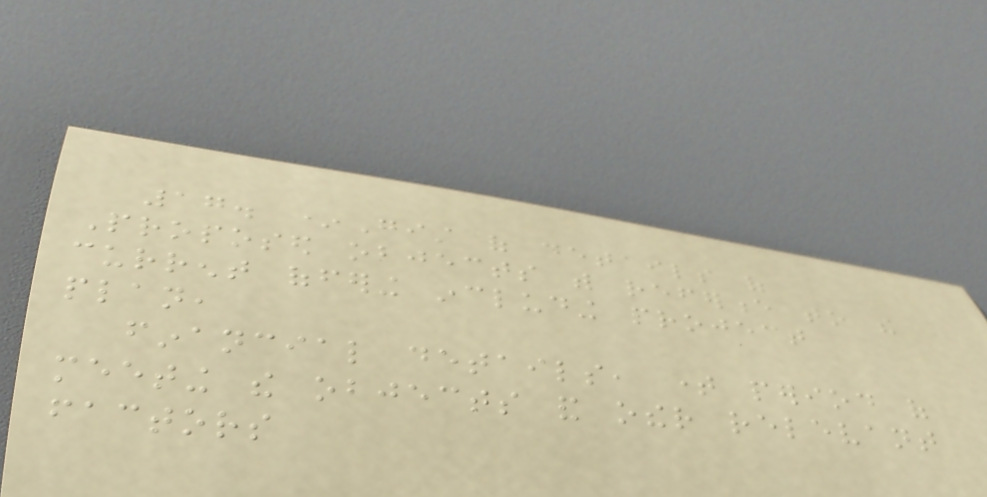17. *Gist of details of
Proposed objects with reference to the
current offering including project
plan,
financial details, time period of
meeting the objects and other relevant
factors
